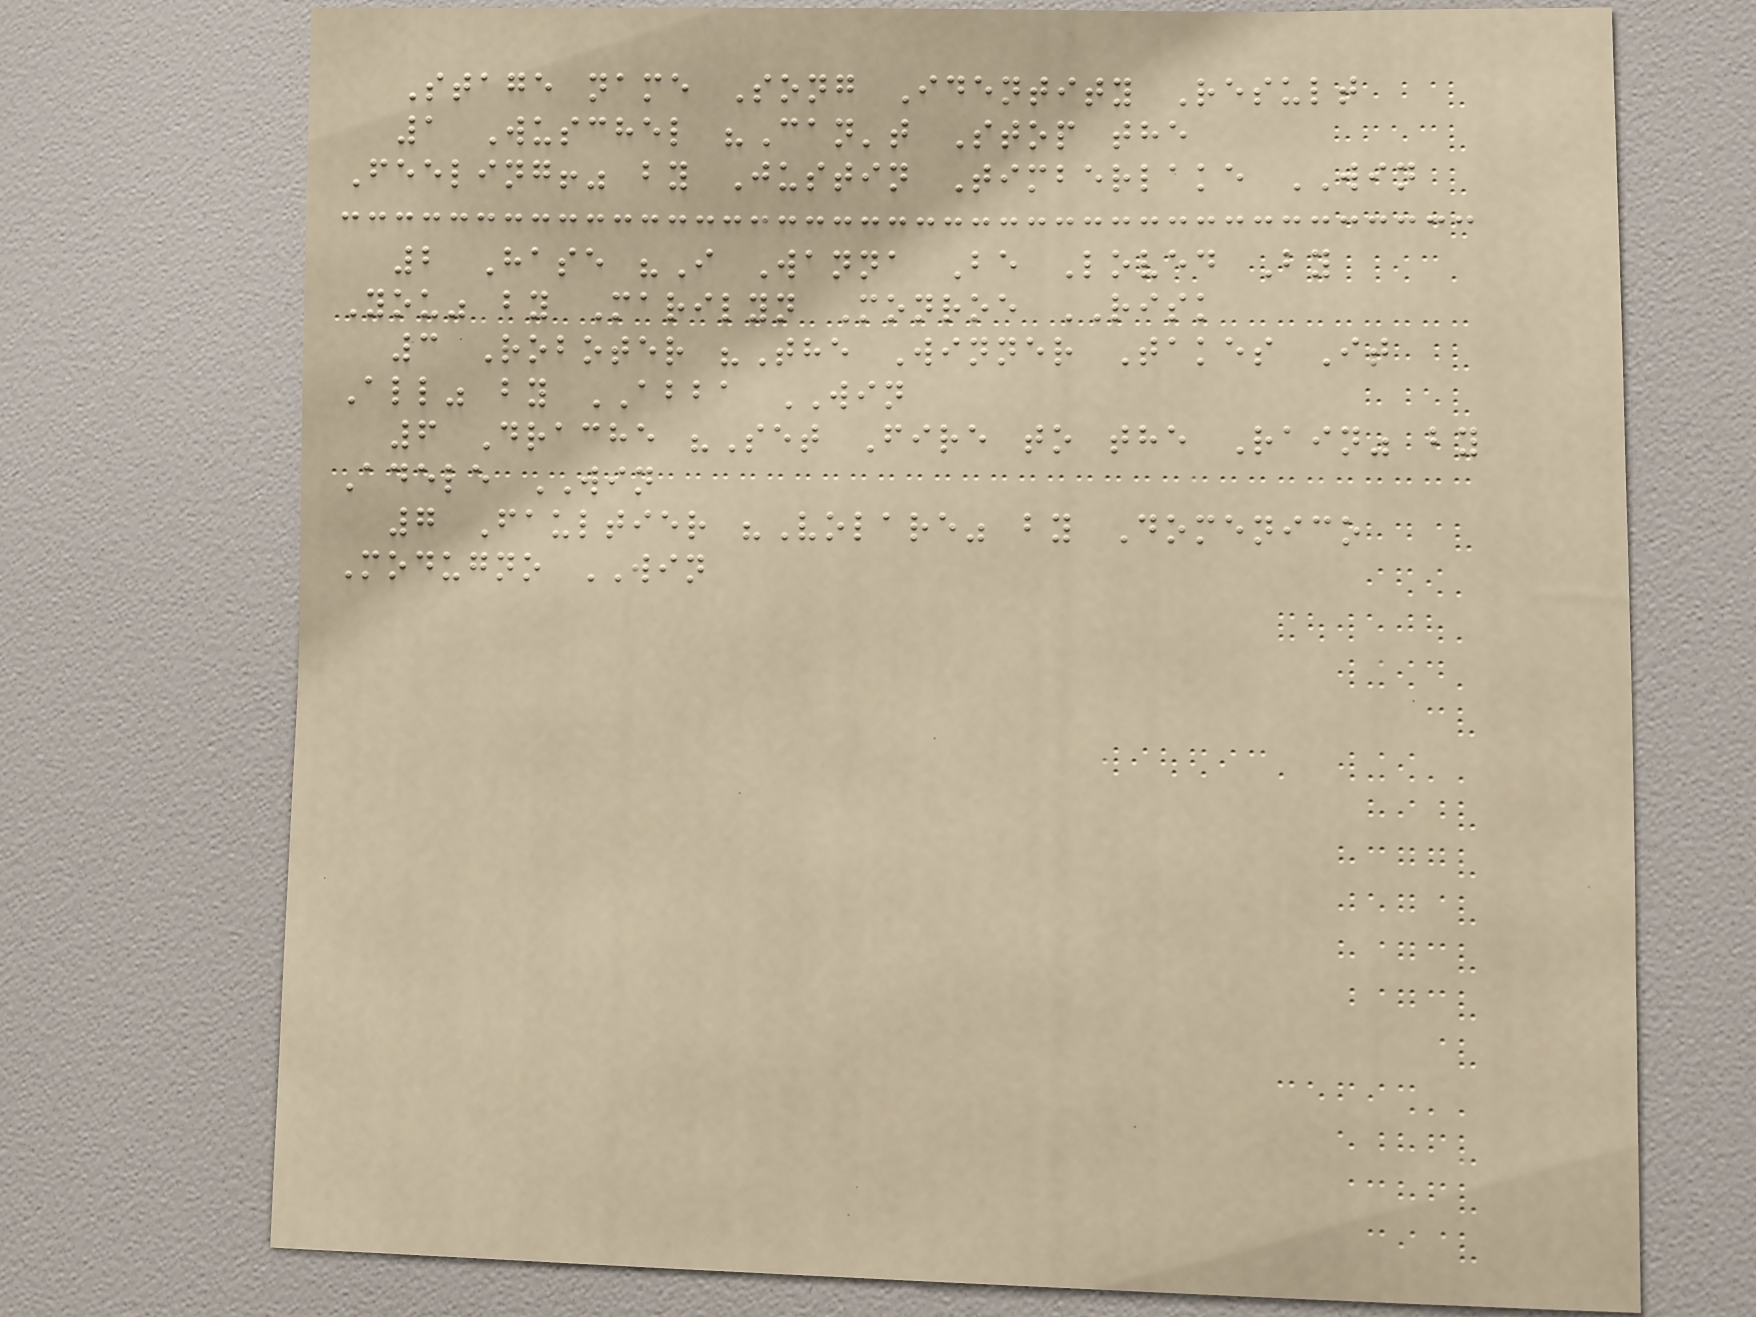Stage name Song Identity Result
1 Wuschel "Can't Stop the
Feeling!" by Justin Timberlake WIN
2 Hase "I Wanna Be Loved By
You" by Marilyn Monroe RISK
3 Roboter "The Winner Takes It
All" by ABBA WIN
6 Drache "Set Fire to the Rain" by
Adele WIN
7 Faultier "Volare" by Domenico
Modugno WIN
